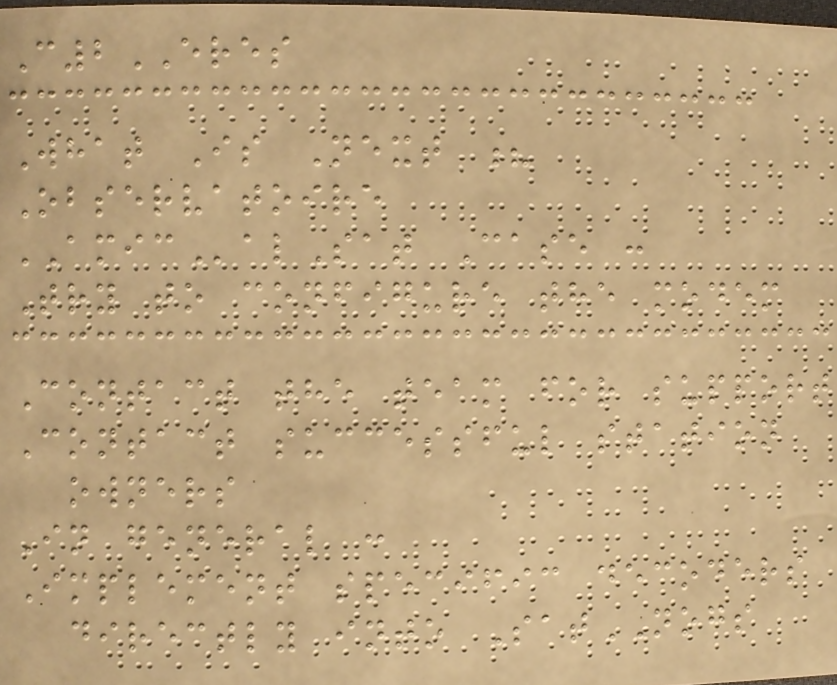C2ERES
What Is Next ?
Observatoire
AMICalSat Case :
Try to configure the modem
Contact the team for support
Contact successful station
owners
In general :
Implement specific decoders
directly into SatNOGS
